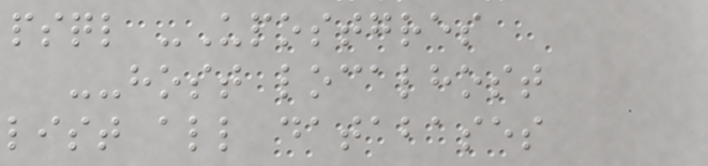psql -Upostgres
--host localhost
list all databases
